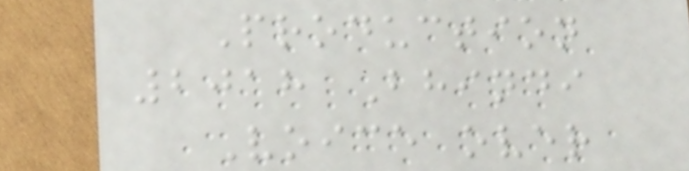Production
2018 Bhindi
Voice over
